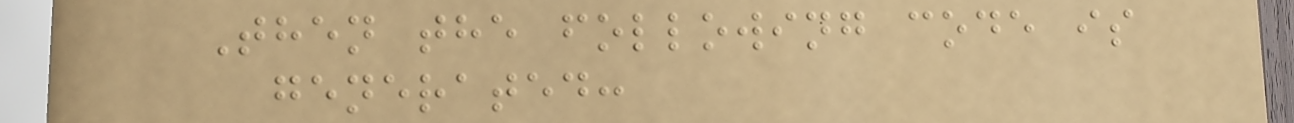Then the following code is
generated:
